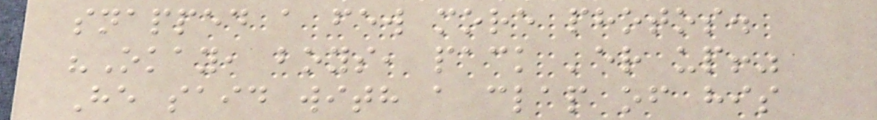snapped a few more photos.
"Okay, boys, pack 'er up!"
He said with a clap of his
